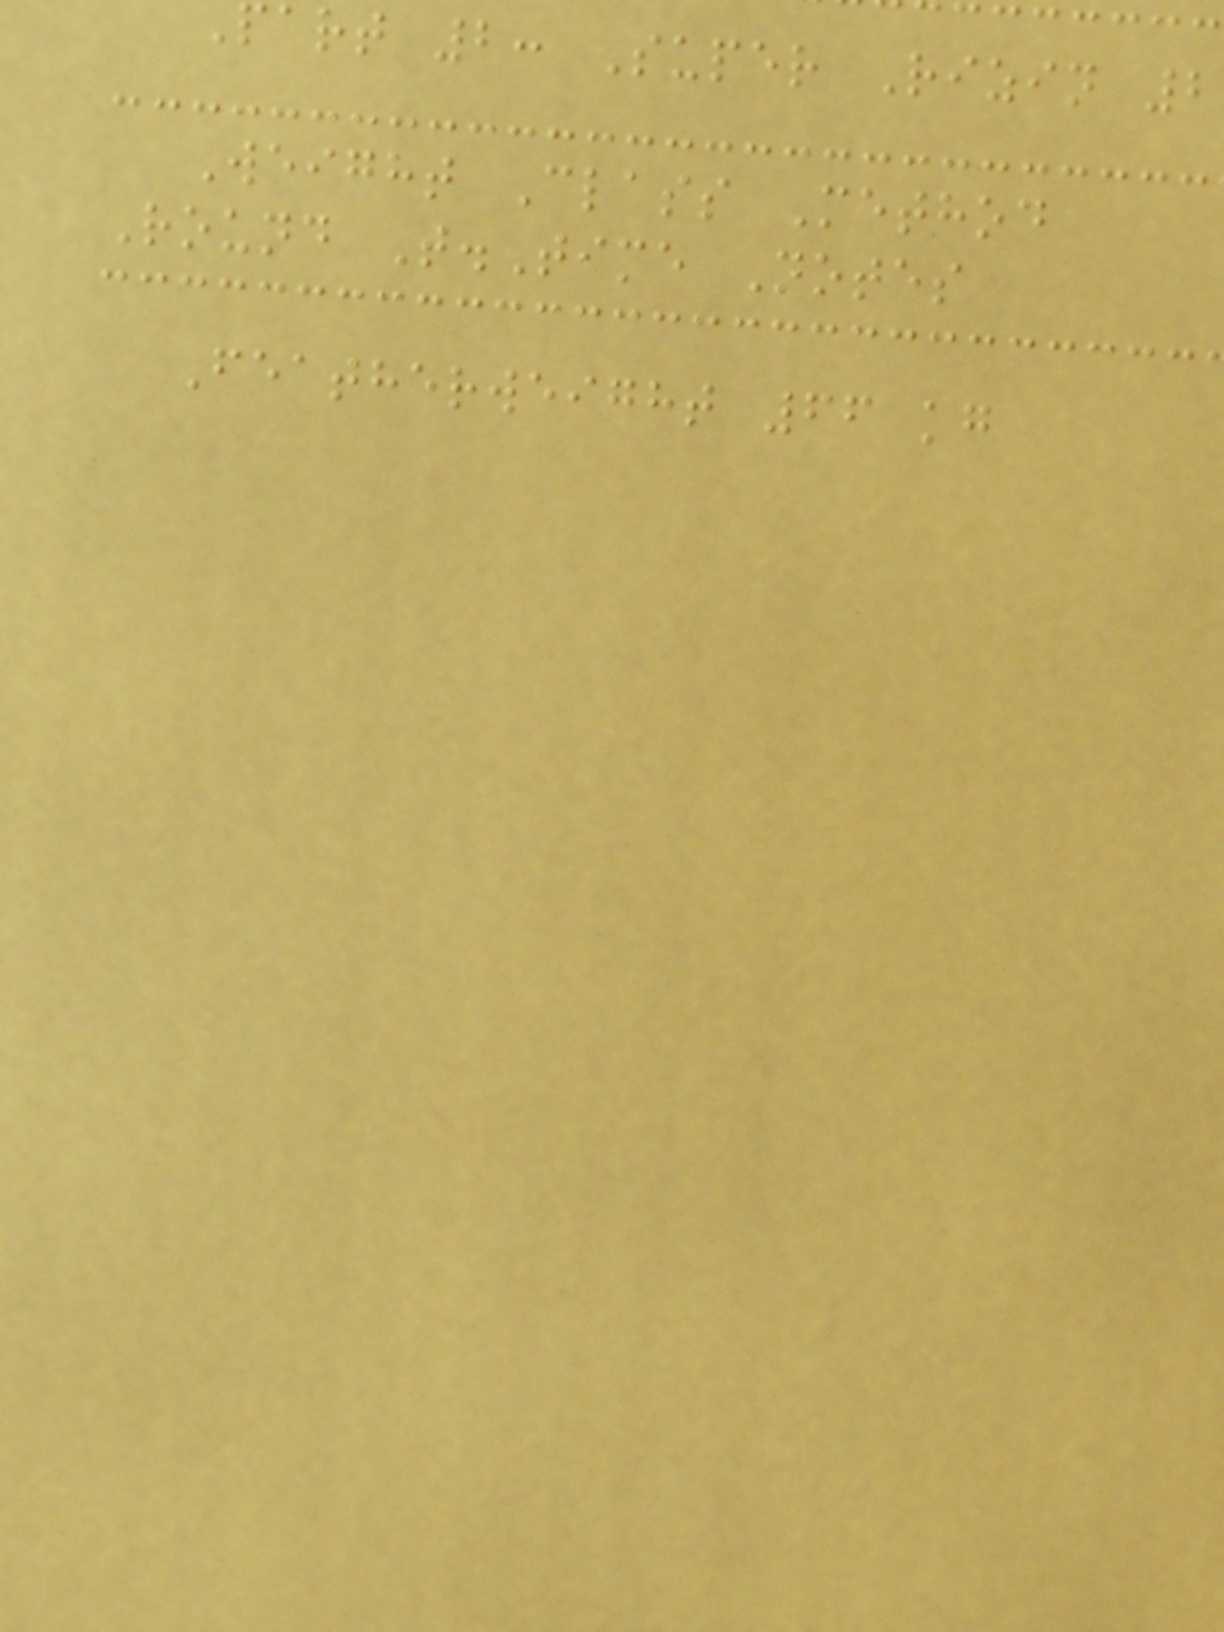part 2: Super Rizin 2
Weight Class Method
Round T.Time Notes
Featherweight 66 kg
